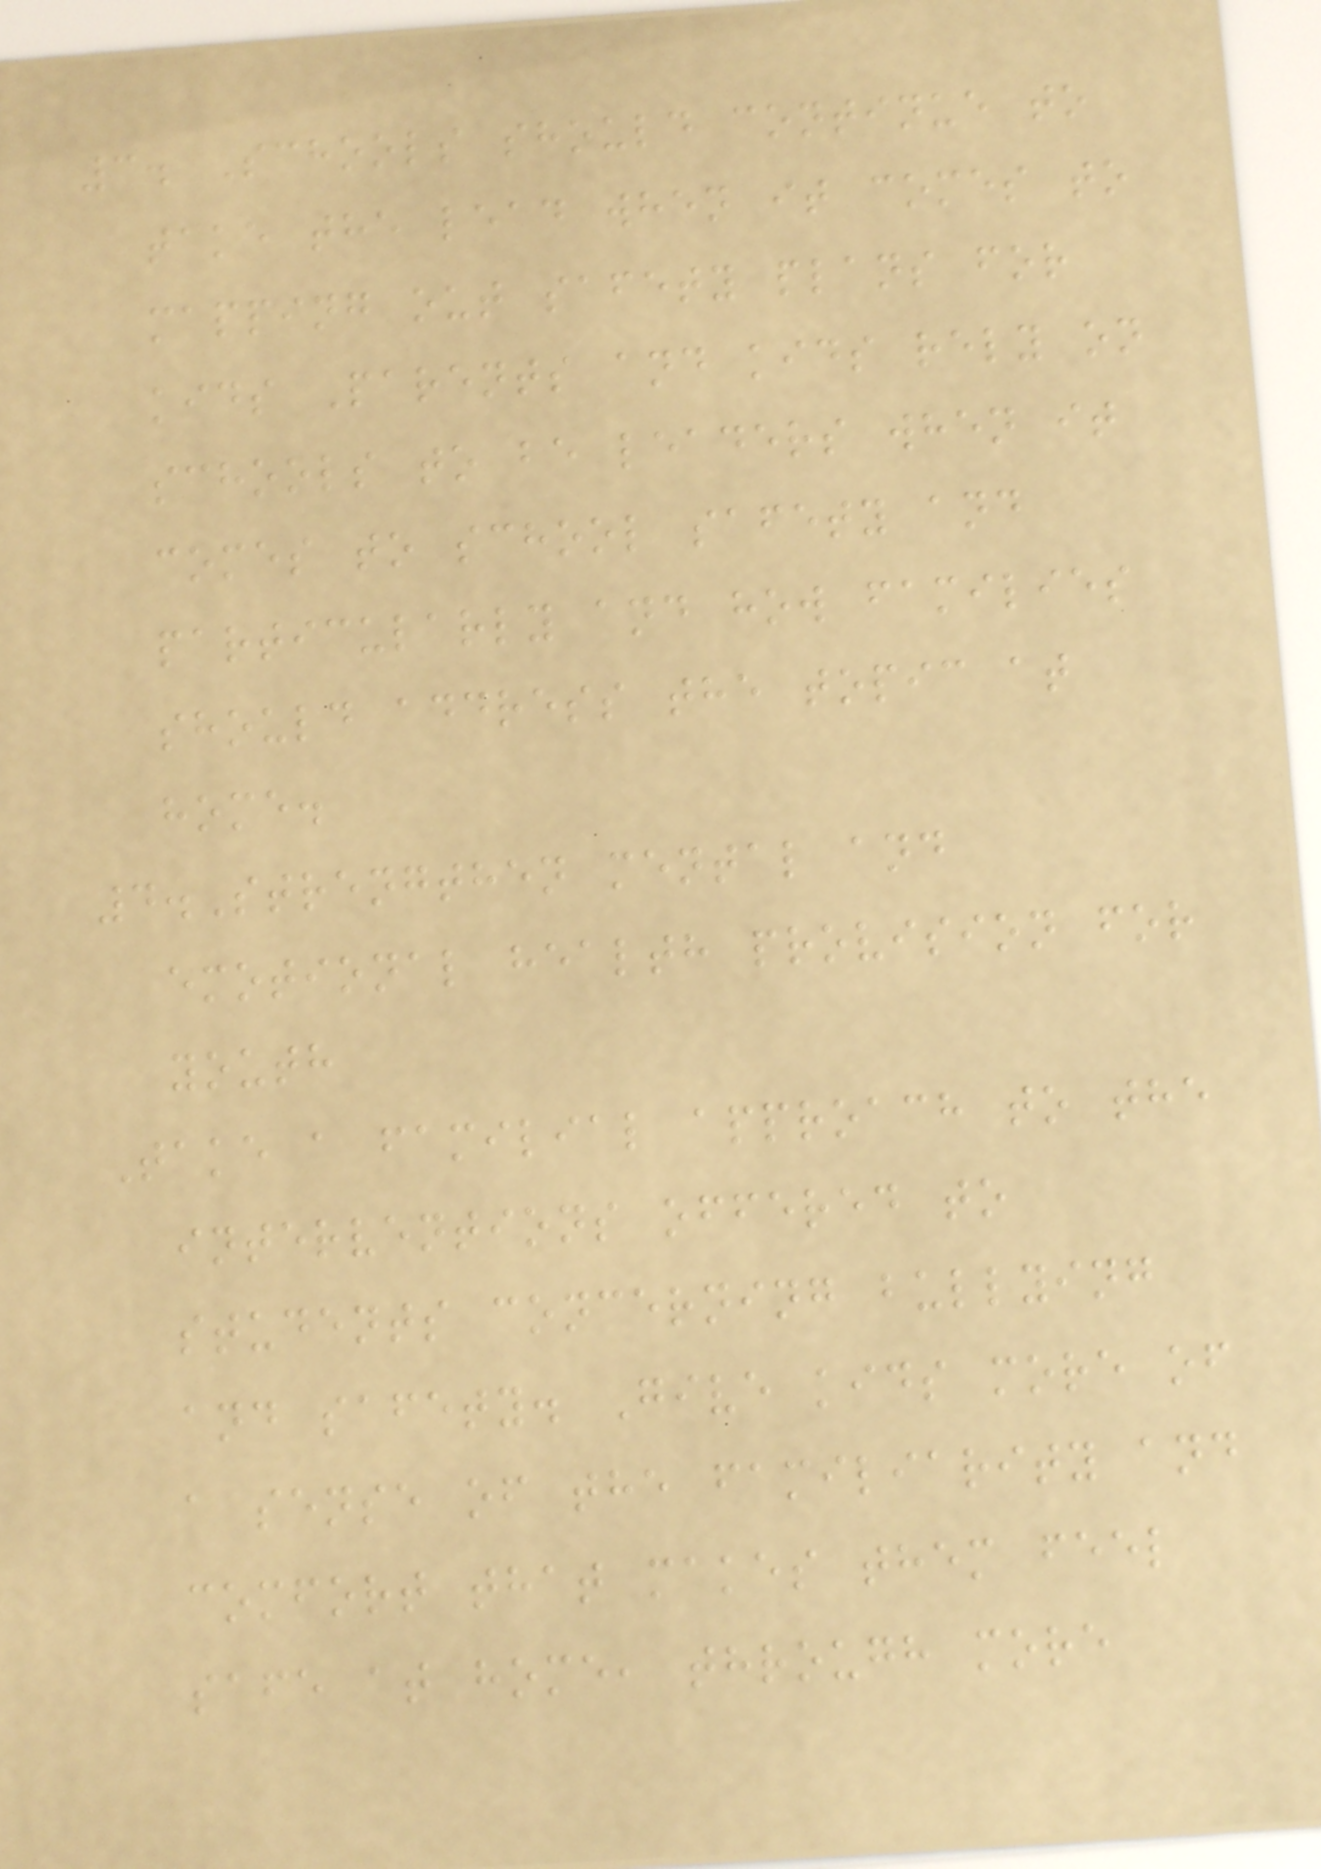3. Schools should continue to
take the lead when it comes to
mapping out safety plans for
kids Parents and kids rely on
schools to be leaders when it
comes to school safety and
particularly and how families
should address the topic at
home.
4.Strengthen mental and
emotional health provision for
youth
Take a familial approach to the
interventions offered to
students concerning bullying
and safety. Give kids more of
a sense of the familiarity and
comfort that makes them feel
safe at home, through more
